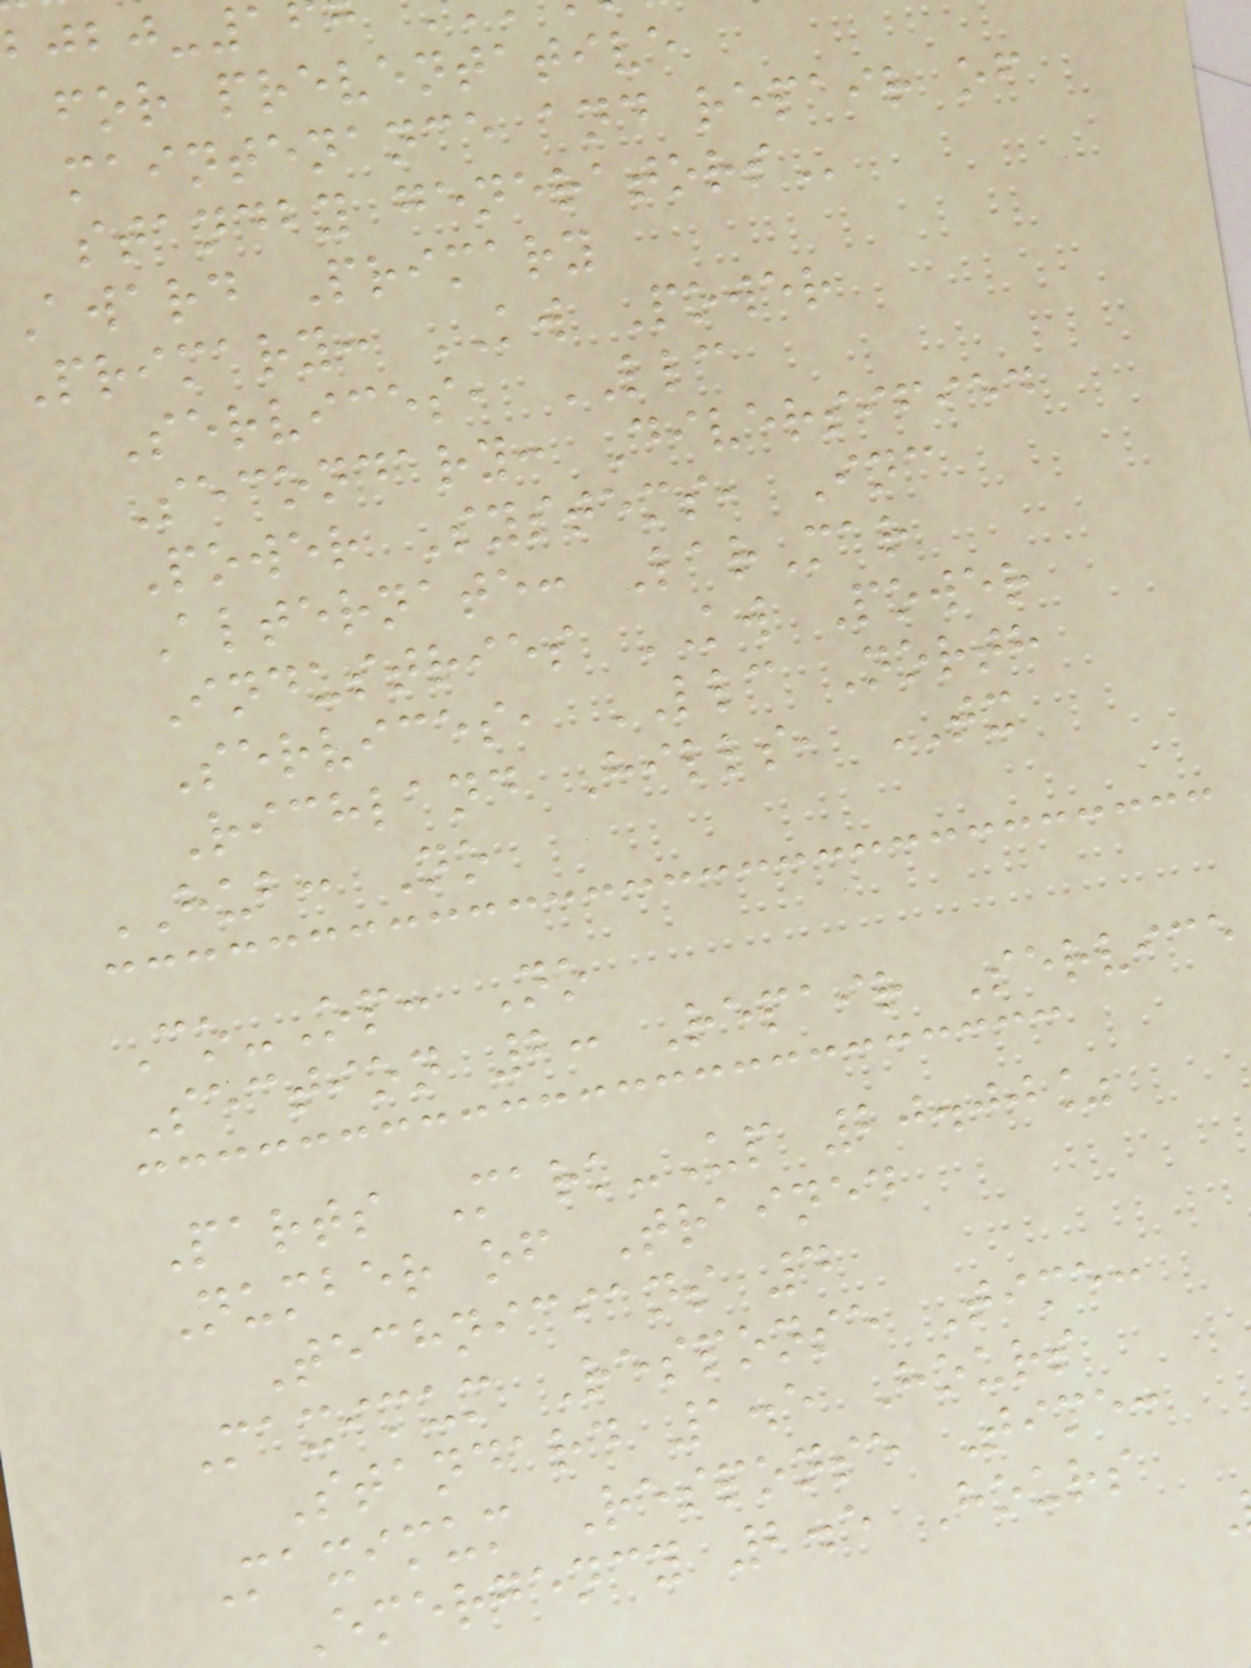for preventative
maintenance and repair of
standby
Award Primary
Primary: KW Power
Services, LLC
Secondary: Diversified
Power Systems, Inc
Alternate: LarMar
Industries KW Power
Services, LLC North
Richland Hills, TX
HUB: No
Co-Op: No
Section 2: Repair Service
Parts Mark-Up 20.00%
Number of Trained
Technicians 4
Maximum Response Time:
Standard 1.5 Hours
Maximum Response Time:
Emergency 2.5 Hours
